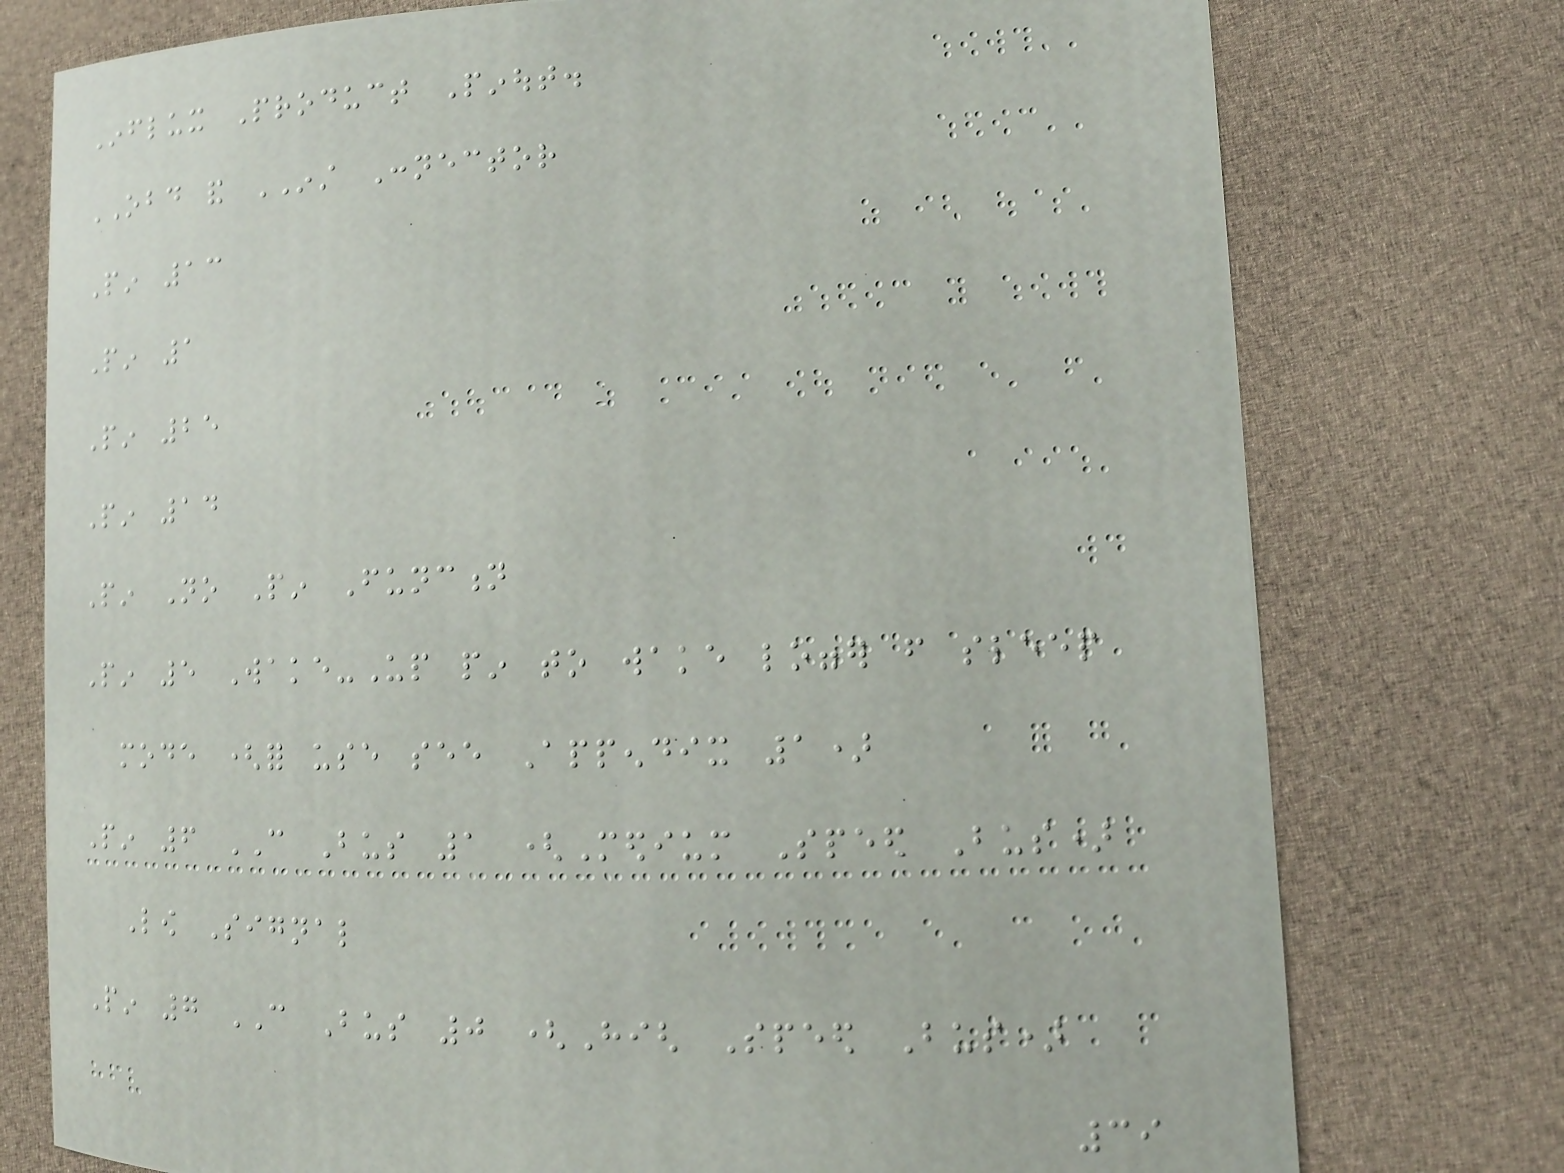Influx Product Pinout.
OBD and INST Connector
Pin 13
Pin 1
Pin 25
Pin 14
Pin No Pin Function
Pin 5 Wake-Up pin to wake logger from sleep
mode (for use see Appendix 1)
Pin 6 CAN Bus 1 (Medium Speed Bus)
Low Signal
Pin 7 CAN Bus 0 (High Speed Bus)
39
